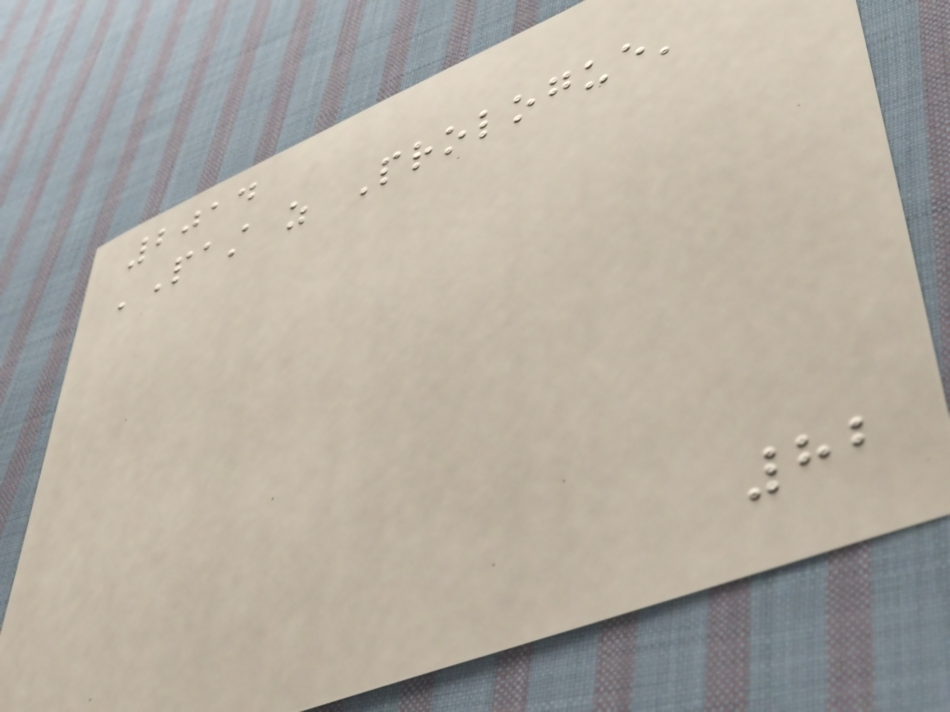2014
'Past as Prologue'
82
